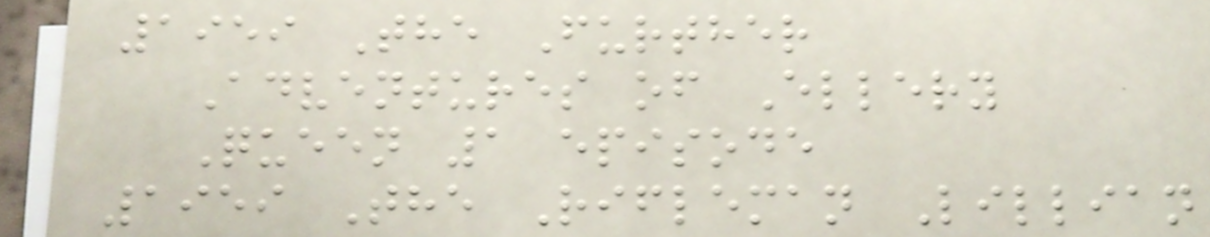1959 The Further
Adventures of Ellery
Queen 1 episode
1959 The Rifleman Lillian
